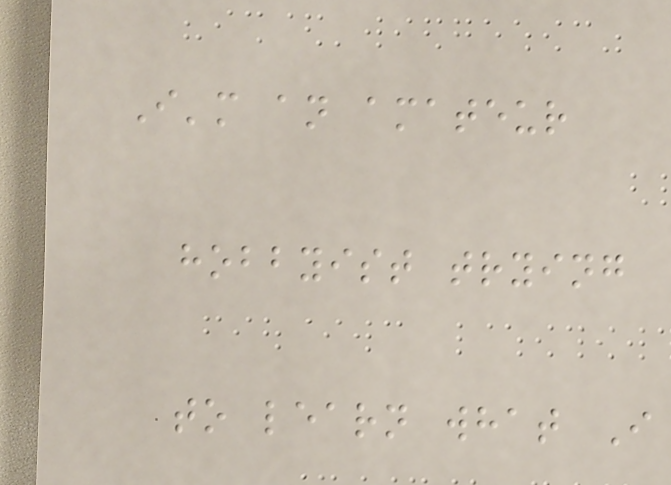I'm an amateur
hobbyist trying
to learn what I
